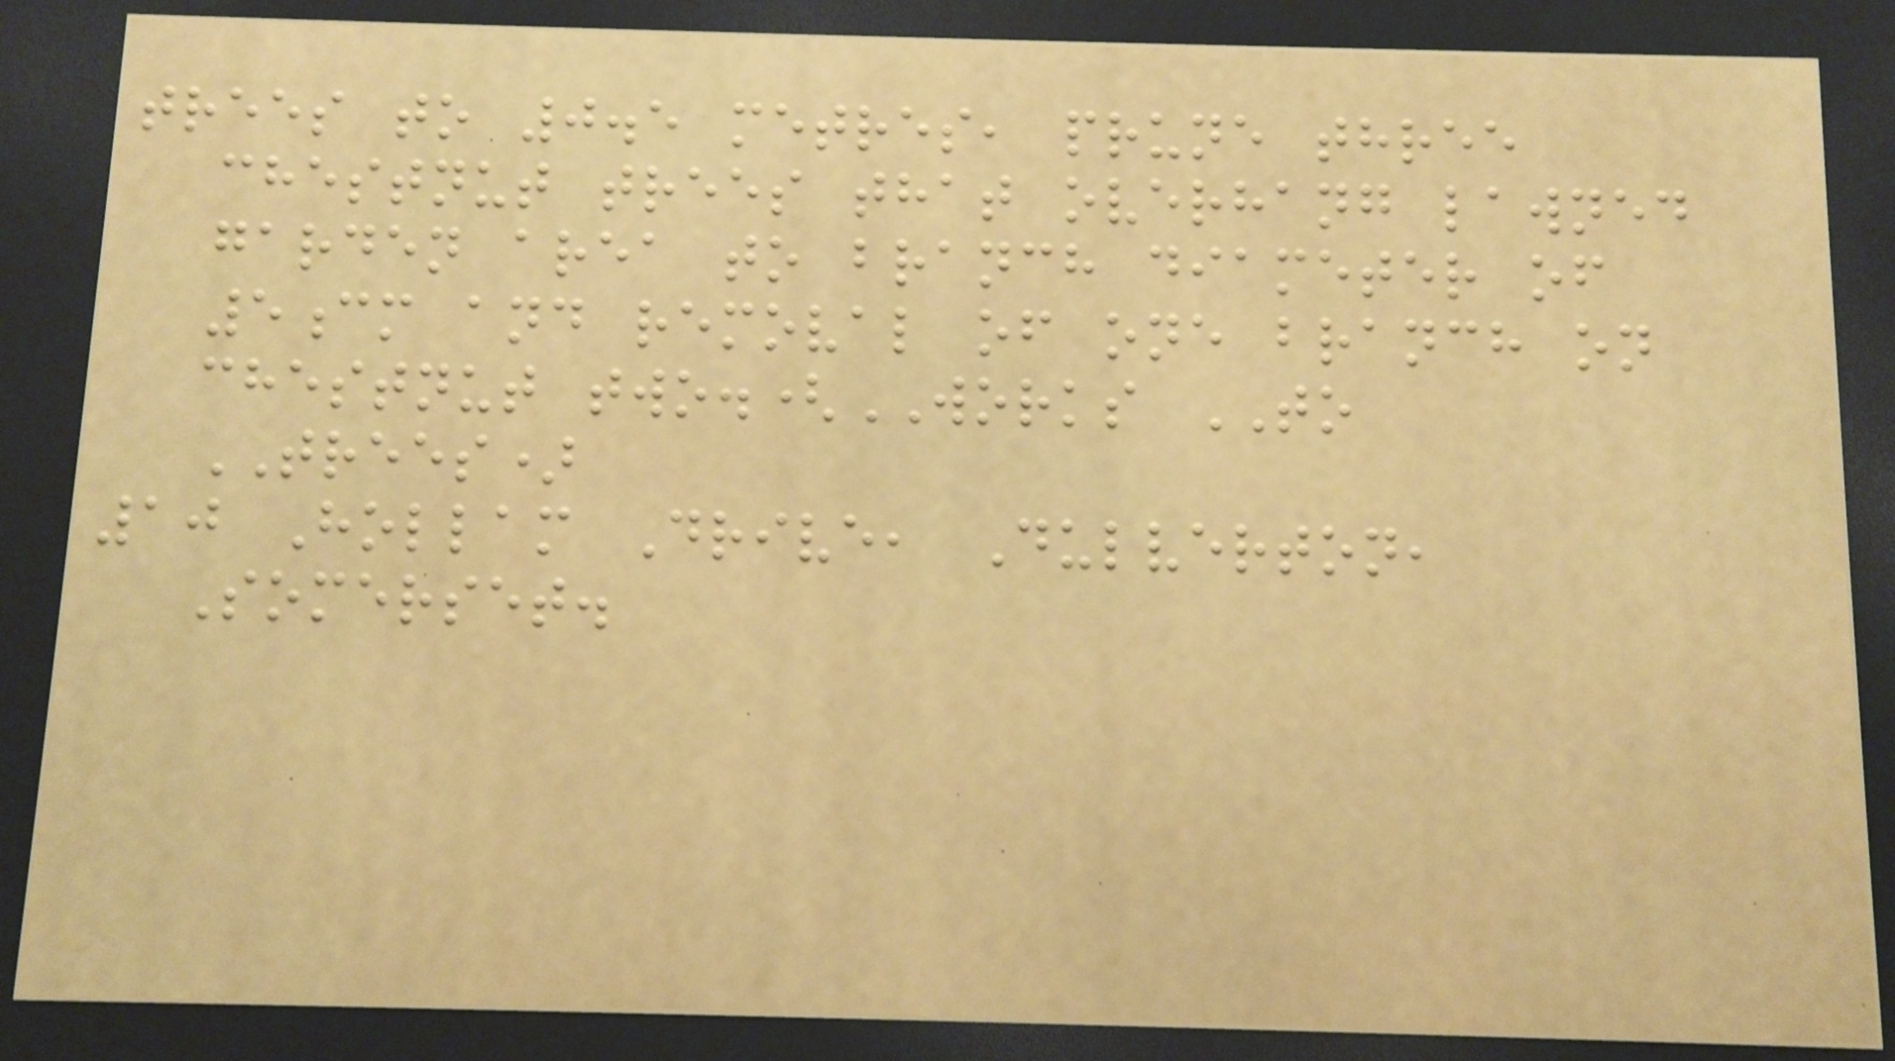trees to 0.5 metres, prune three
chestnut trees that overhang lawned
garden area to branch diameter of
5cm and removal of one branch on
chestnut two.(WORKS TO
TREES)
10 Hollam Drive, Dulverton,
Somerset.
